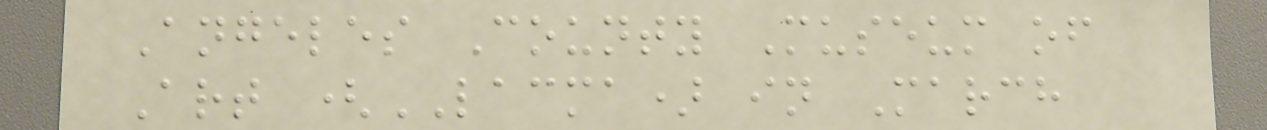Angeles County Museum of
Art (LACMA) in March
